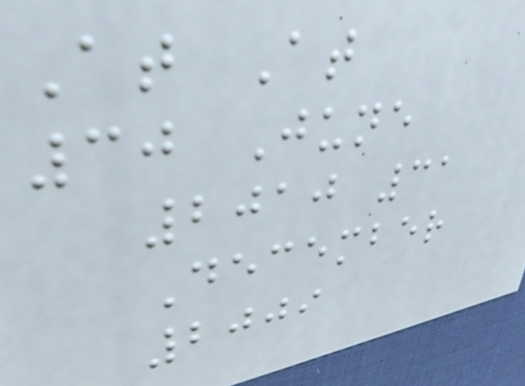At At
30 June
2010 31
December
2009
